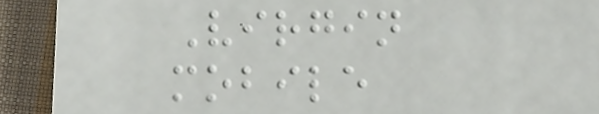Virgin
mobile
